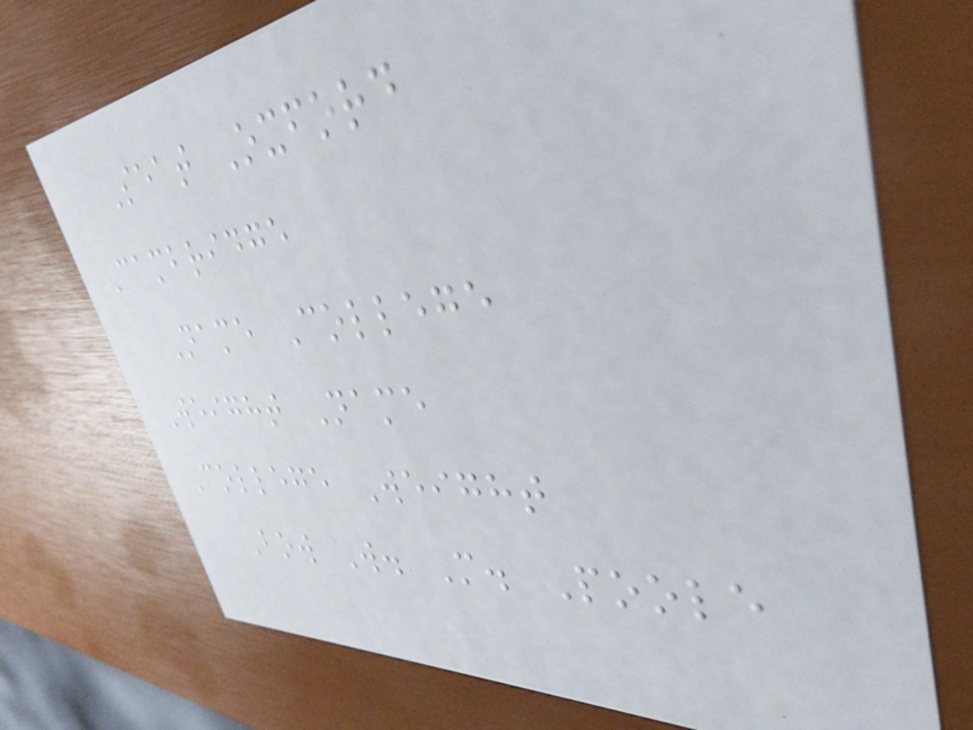Seat Oxford
Cambridge
Name College
Weight Name
College Weight
Bow W. M. Poole
